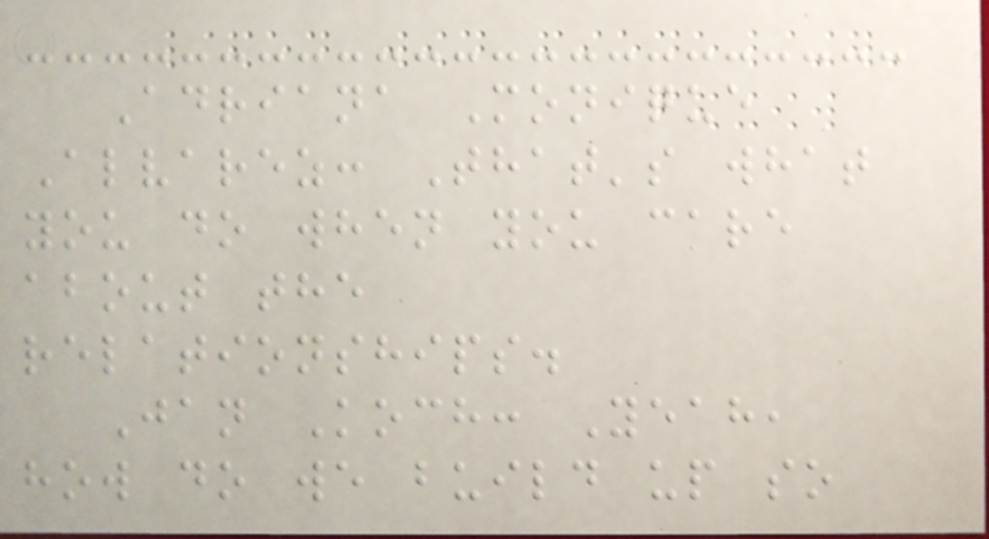Adriana Monique
Alvarez: That's what
you do when you care
about the
relationships.
Jan Koch: Yeah,
how do we build up so
